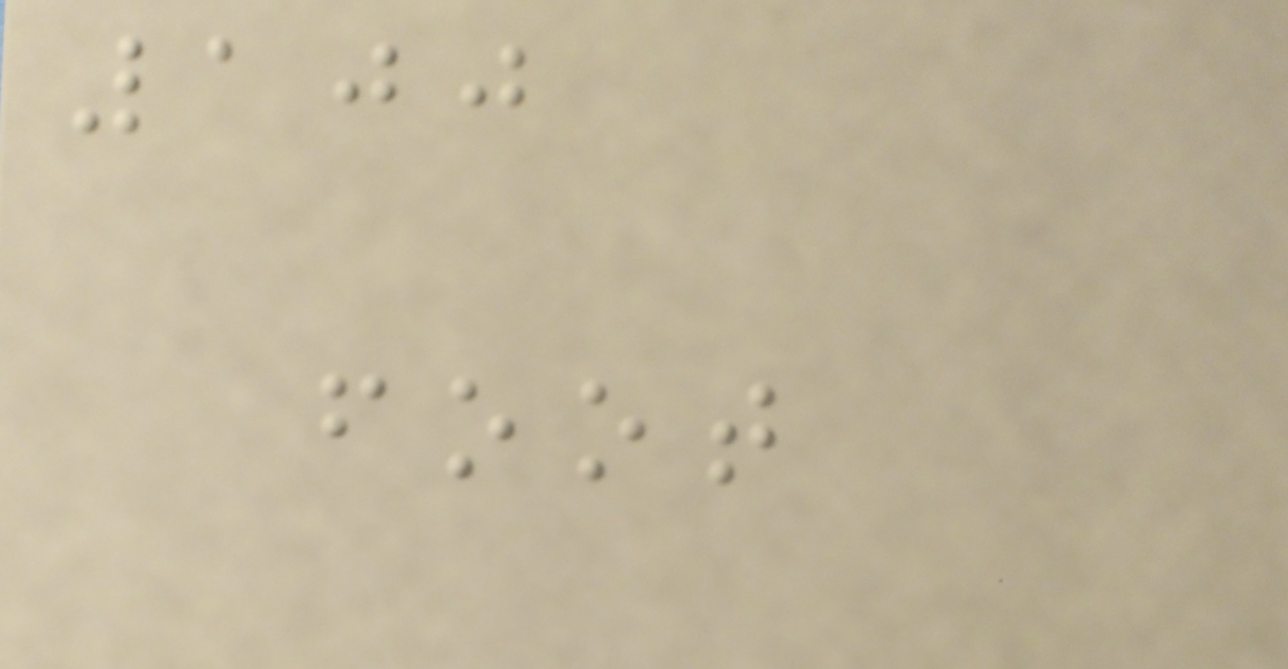100
foot
